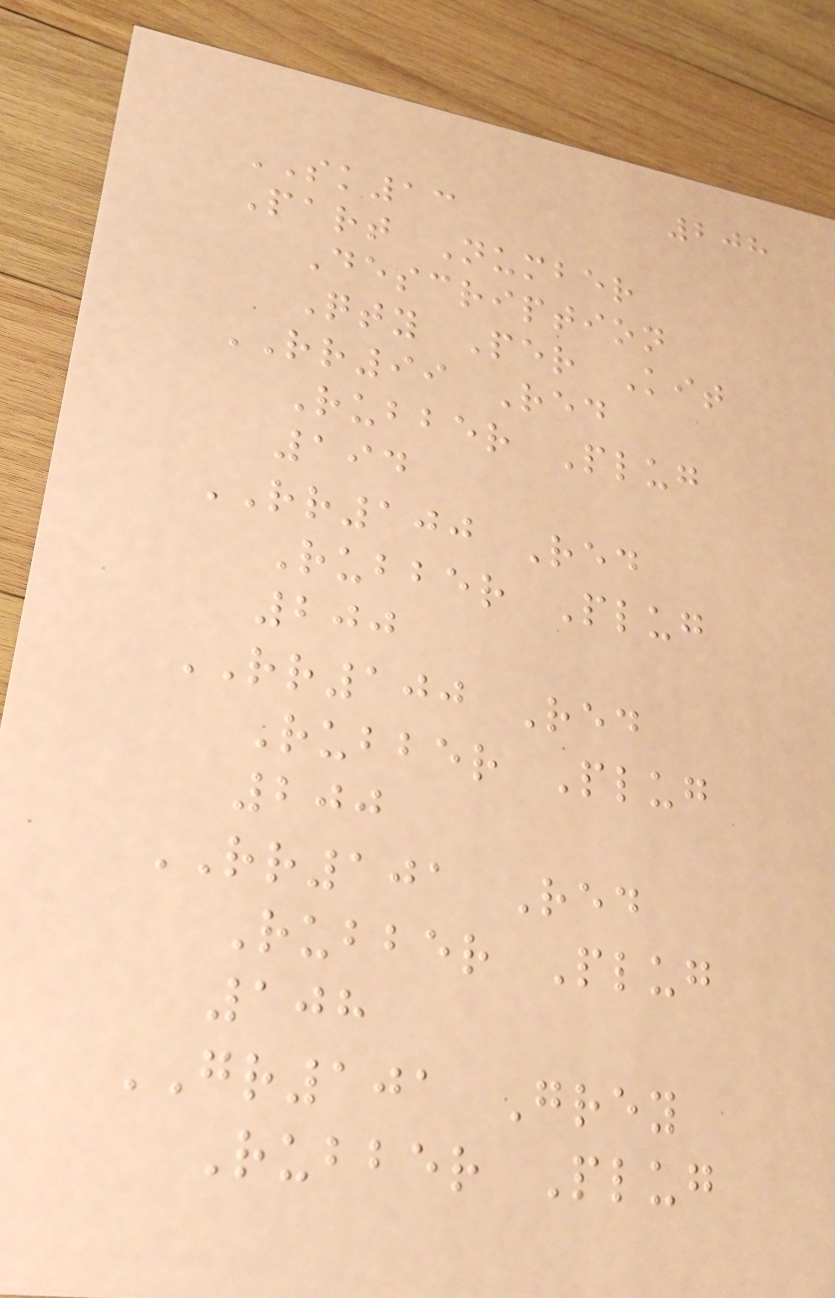208
SK13
Part Number
Description
Qty Per Kit
RR99 Red
Rubber Plug
194
RR100 Red
Rubber Plug
200
RR100 Red
Rubber Plug
200
RR101 Red
Rubber Plug
108
GR101 Grey
Rubber Plug
